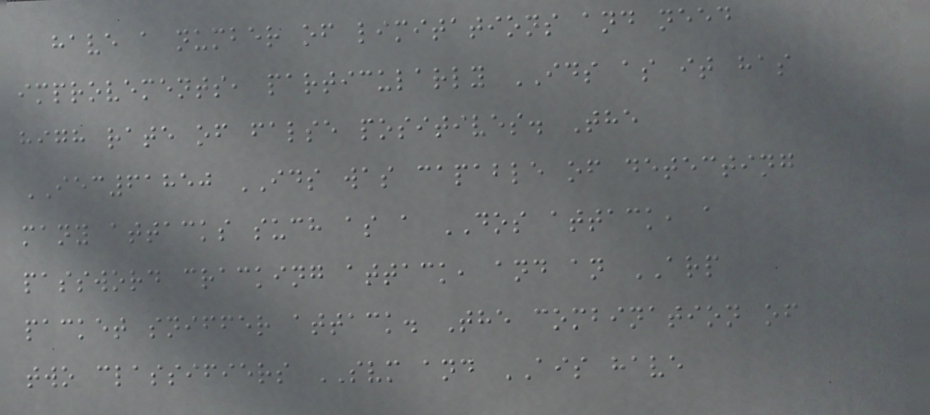have a number of limitations and need
improvements, particularly IDS as it has
high rate of false positives. The
IEC61850 IDS was capable of detecting
many attacks such as a DOS attack, a
password cracking attack, and an ARP
packet sniffer attack. The combination of
two classifiers SVM and AIS have
